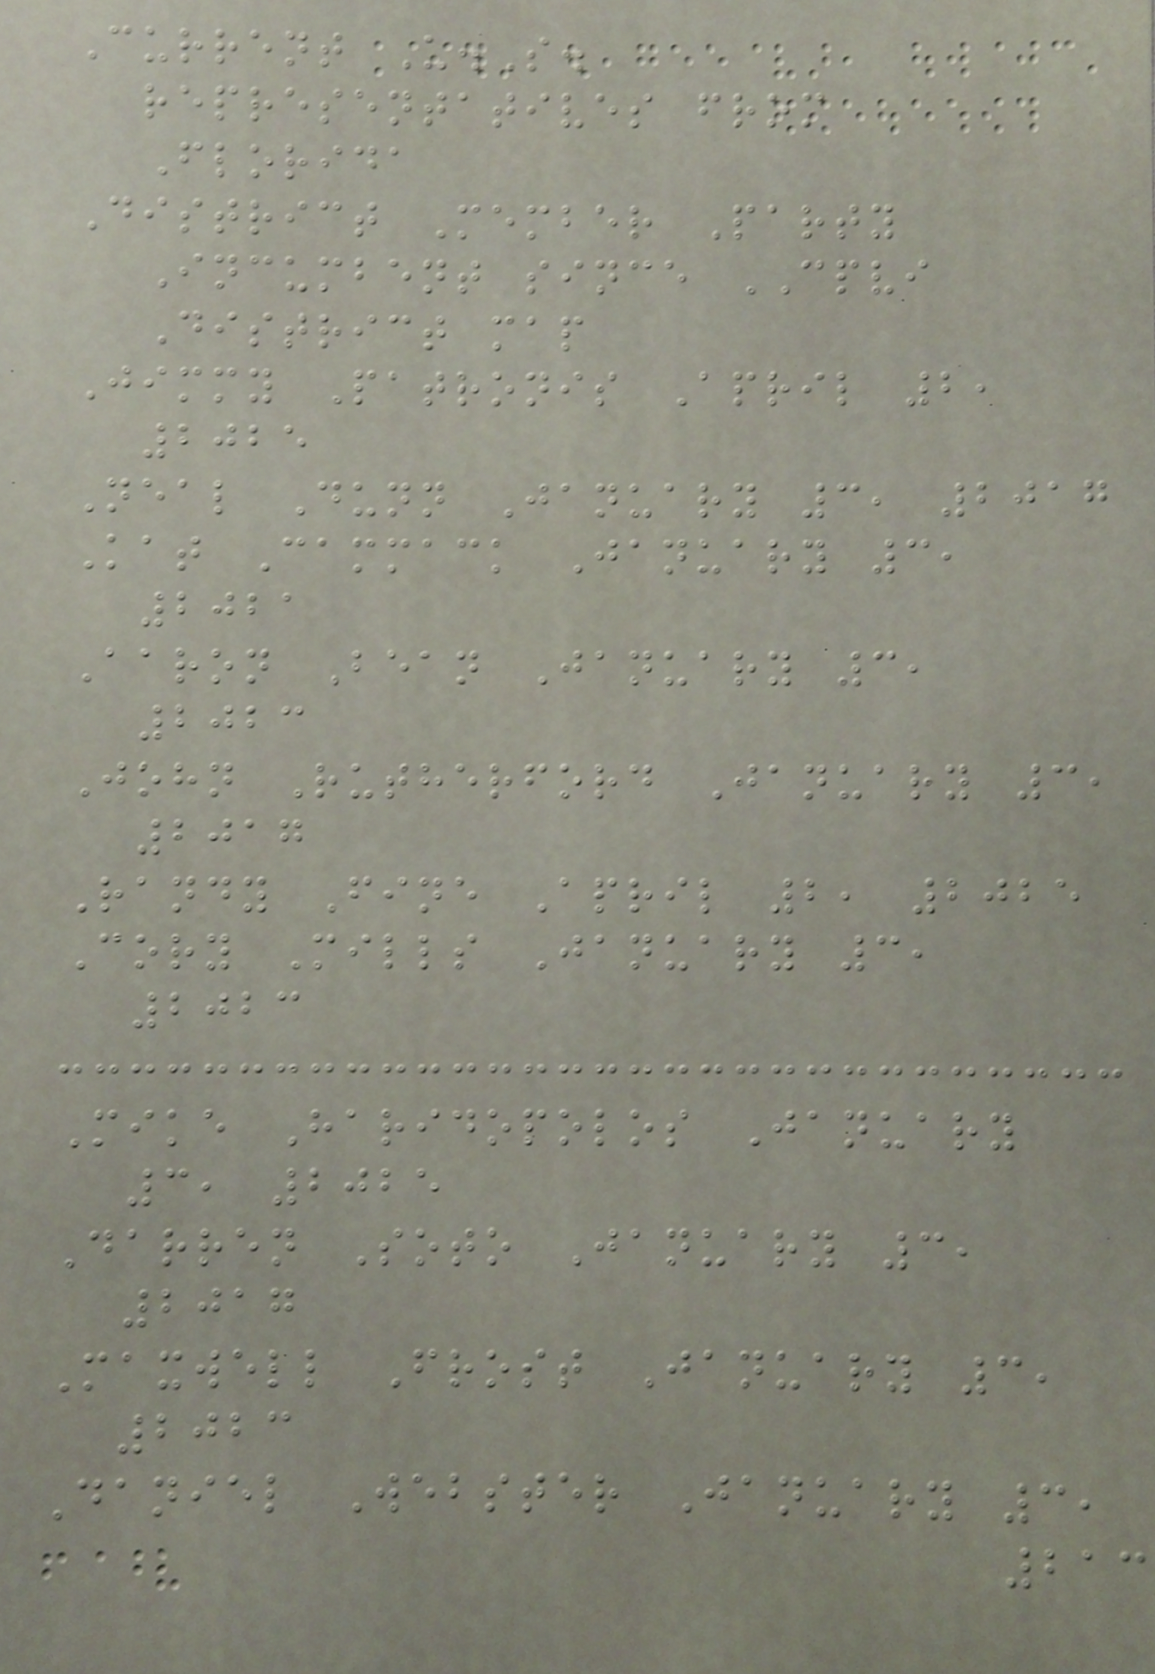Current U.S.
representatives from
Florida
District Member Party
Incumbent since CPVI
District map
Jimmy Patronis April 2,
2025
Neal Dunn January 3, 2017
Kat Cammack January 3,
2021
Aaron Bean January 3,
2023
John Rutherford January 3,
2017
Randy Fine April 2, 2025
Cory Mills January 3,
2023
Mike Haridopolos January
3, 2025
Darren Soto January 3,
2017
Maxwell Frost January 3,
2023
Daniel Webster January 3,
213
